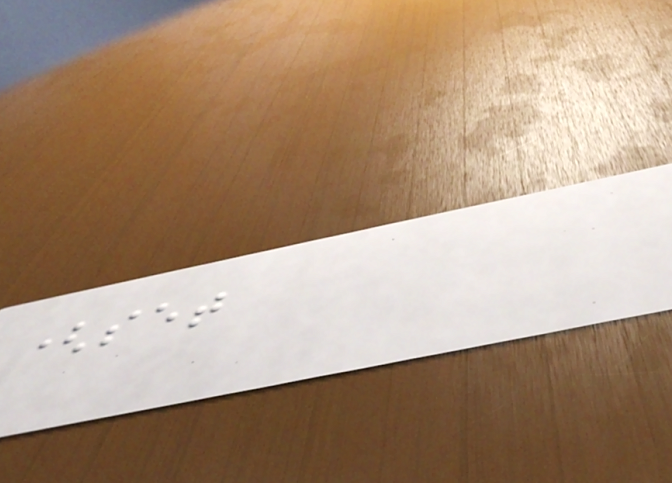(set
